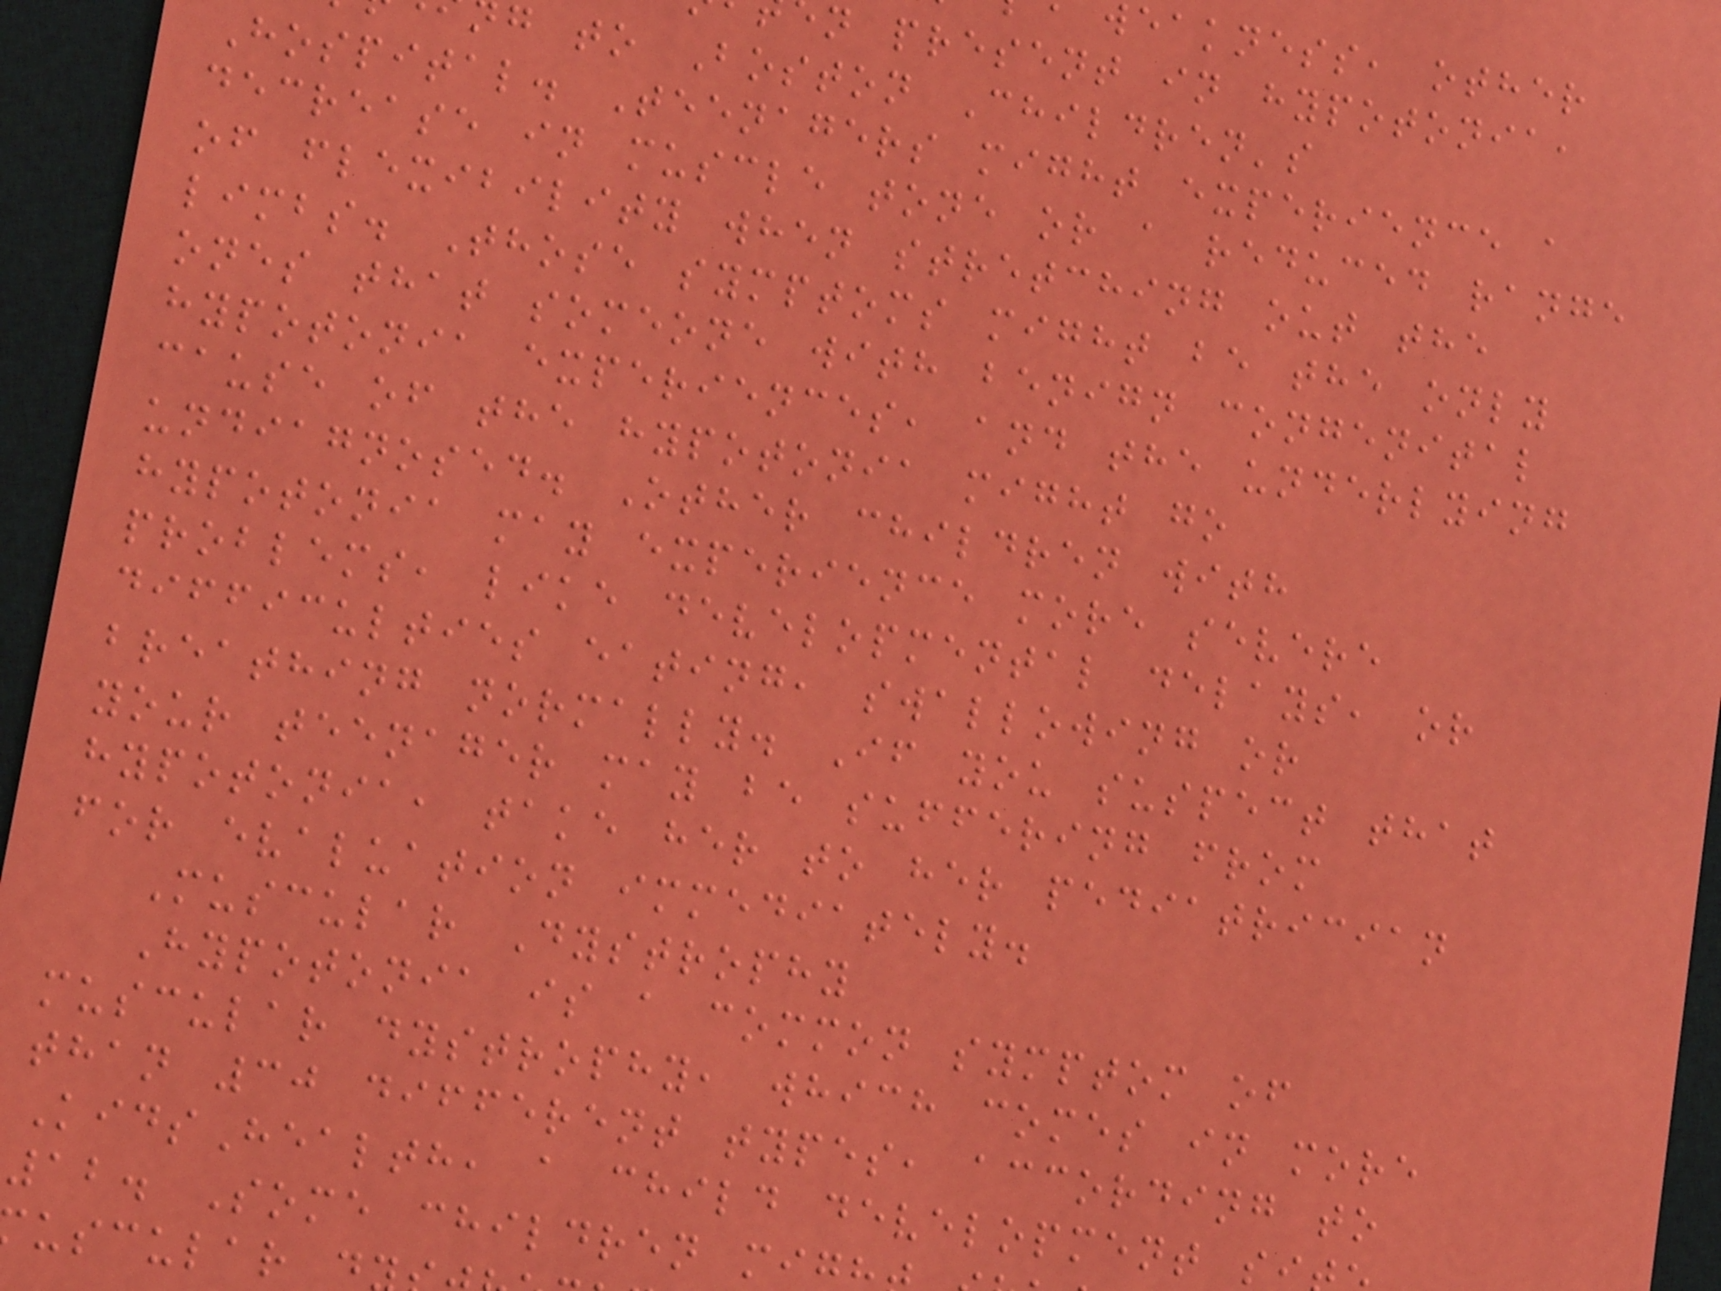eakness, other
n present in hypotonia,
g to Boston Children's
Hospital. Teenagers might experience a
decrease in muscle tone or a reduced range
of flexibility when stretching out the
limbs. Those symptoms might be the only
ones that someone with benign congenital
hypotonia experiences, and the underlying
cause of the hypotonia might go
undiagnosed. Other children with
hypotonia may experience more severe
problems, like developmental delays, or
difficulties eating, swallowing or
breathing normally. If you suspect that
your teenager may be suffering from
hypotonia, take her to her pediatrician
for evaluation immediately.
Muscular Dystrophy
Hypotonia is a common symptom of
muscular dystrophy, which comes in more
than 30 different types, according to
KidsHealth, a child development s
12. Some children mig
